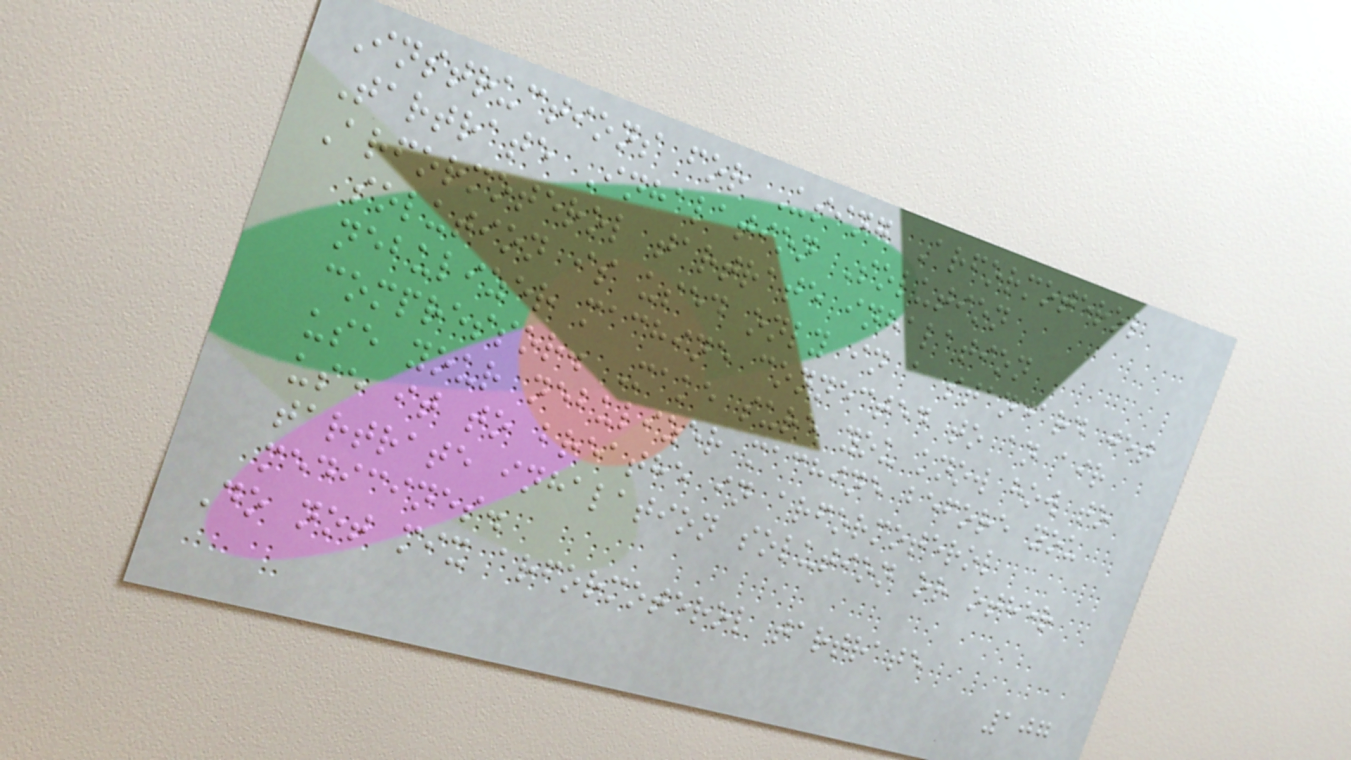Instructions for Using Arformoterol
Tartrate Inhalation Solution
Arformoterol tartrate inhalation
solution is used only in a standard jet
nebulizer machine connected to an air
compressor. Make sure you know how to
use your nebulizer machine before you
use it to breathe in arformoterol
tartrate inhalation solution or other
medicines.
Do not mix arformoterol tartrate
107
